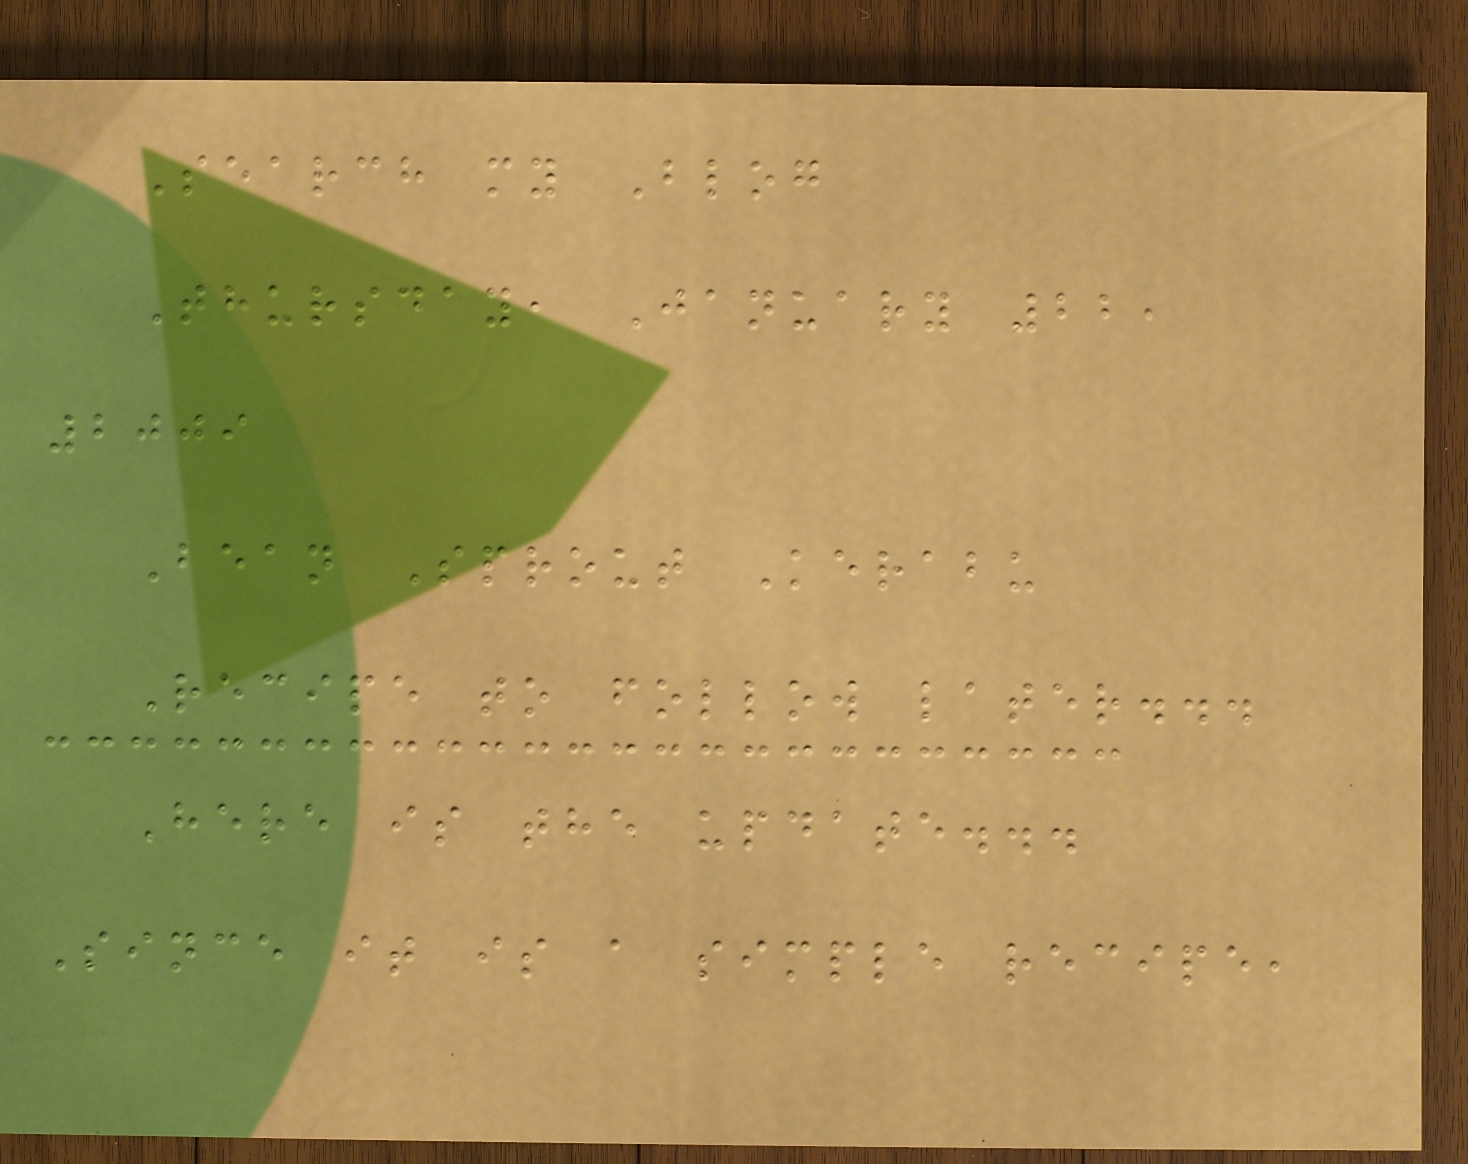Search my Blog
Thursday, January 22,
2009
Bean Sprout Kerabu
Recipe to follow later...
Here is the update...
Since it is a simple recipe,
